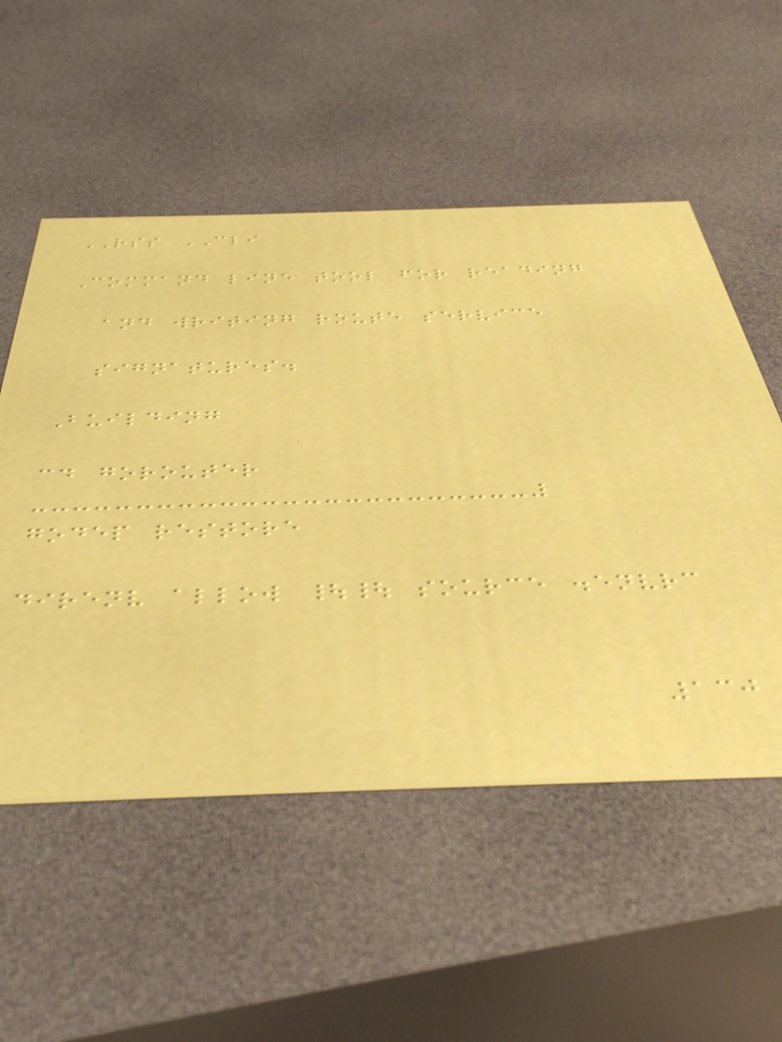RSS CLI
Command line tool for reading
and writing route service
signatures.
Building
cd gorouter
godep restore
direnv allow || source .envrc
130
